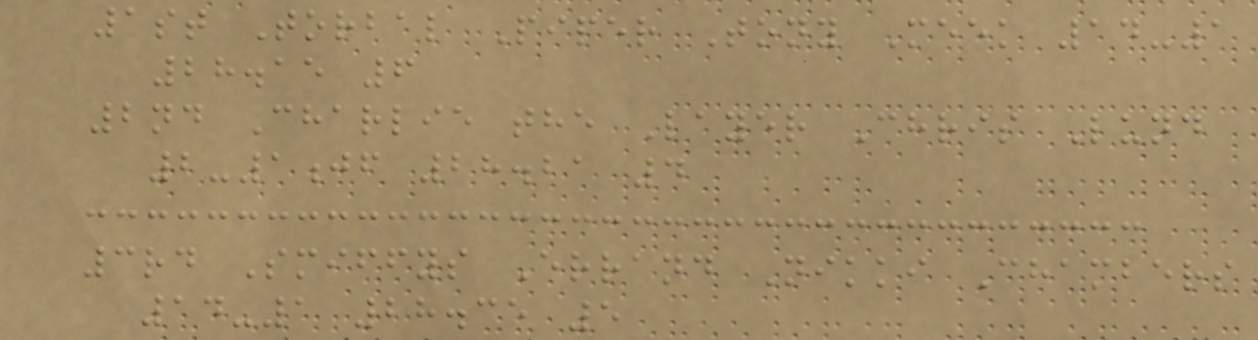1st Torbal Piper Tony Meek 14-1
28.15 6
2nd Charlie the Layer Chris Lund
2-1jf 28.21 4
3rd Smiffys Errand Nikki Chambers
14-1 28.35 5
